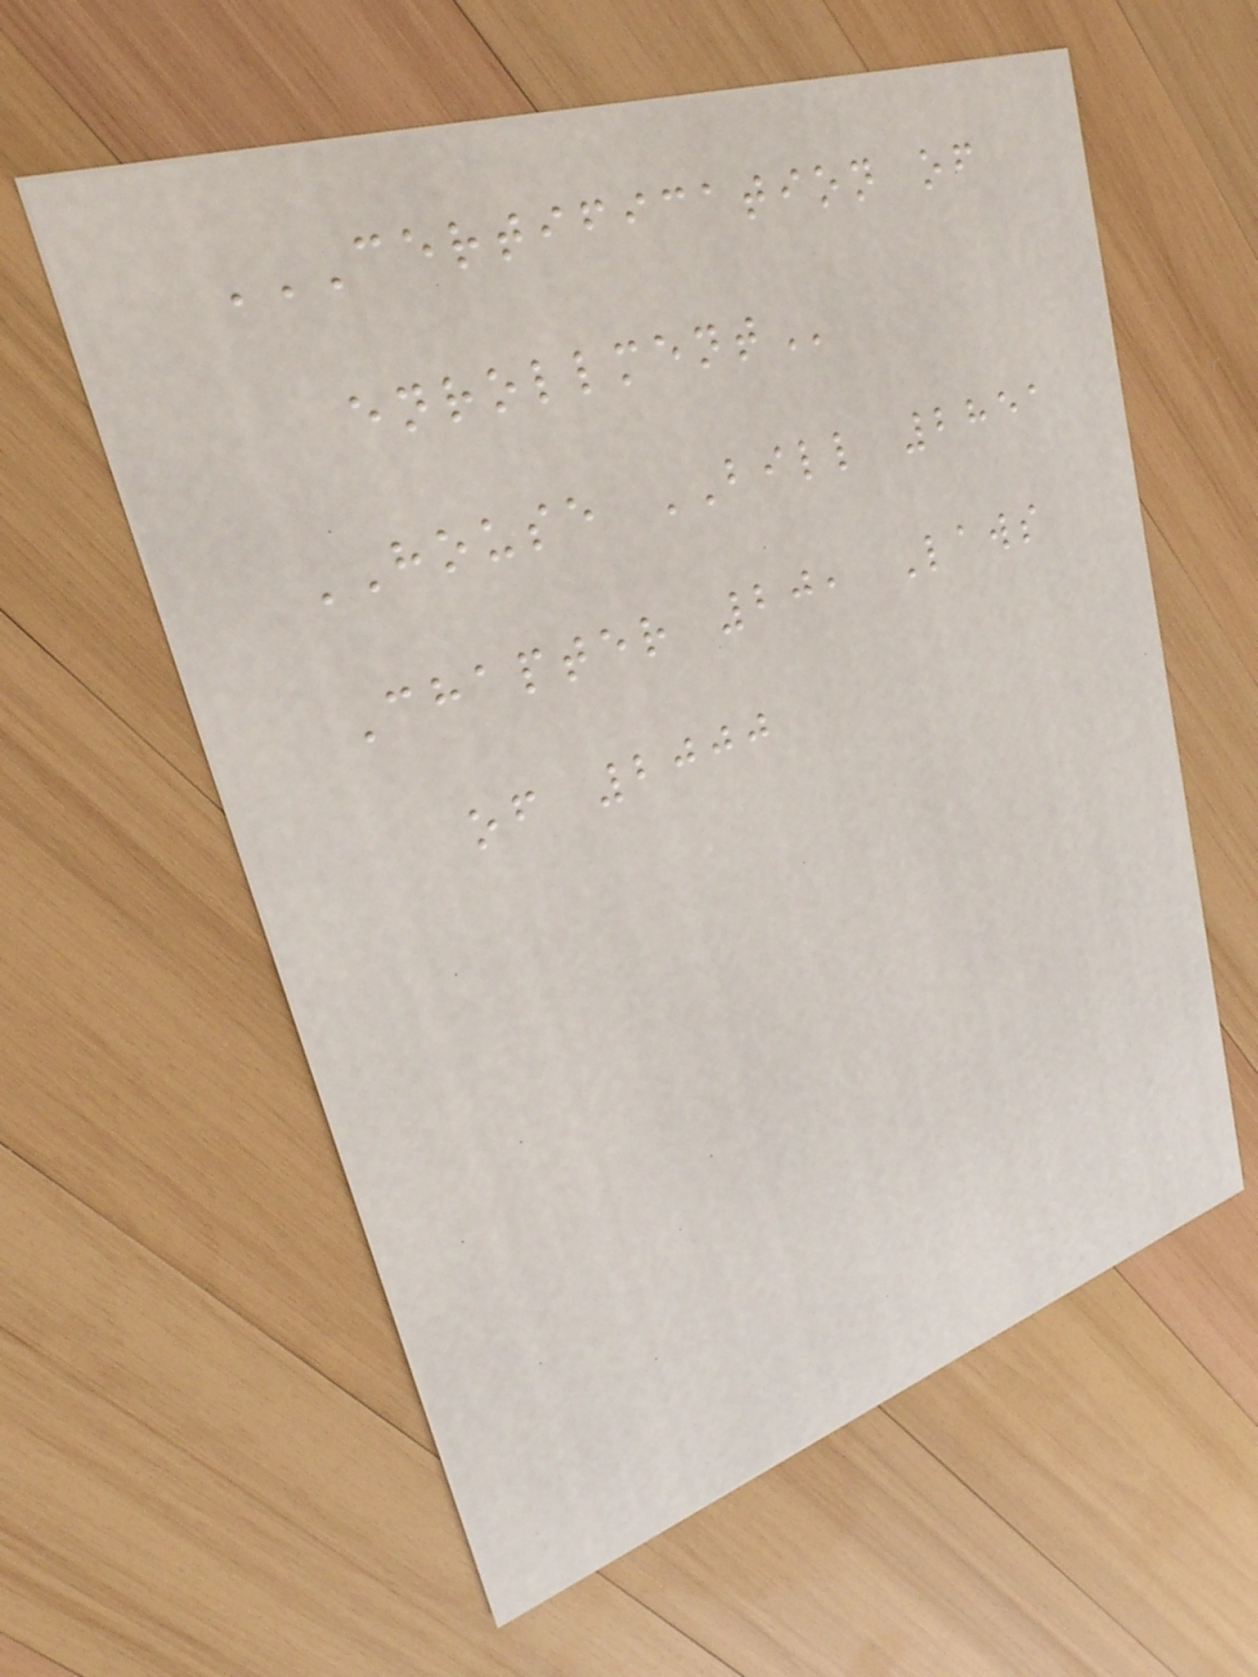CERTIFICATION OF
ENROLLMENT
HOUSE BILL 2851
Chapter 20, Laws
of 2000
